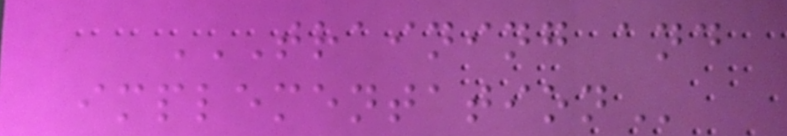TRAINING AND
IMPLEMENTATION
